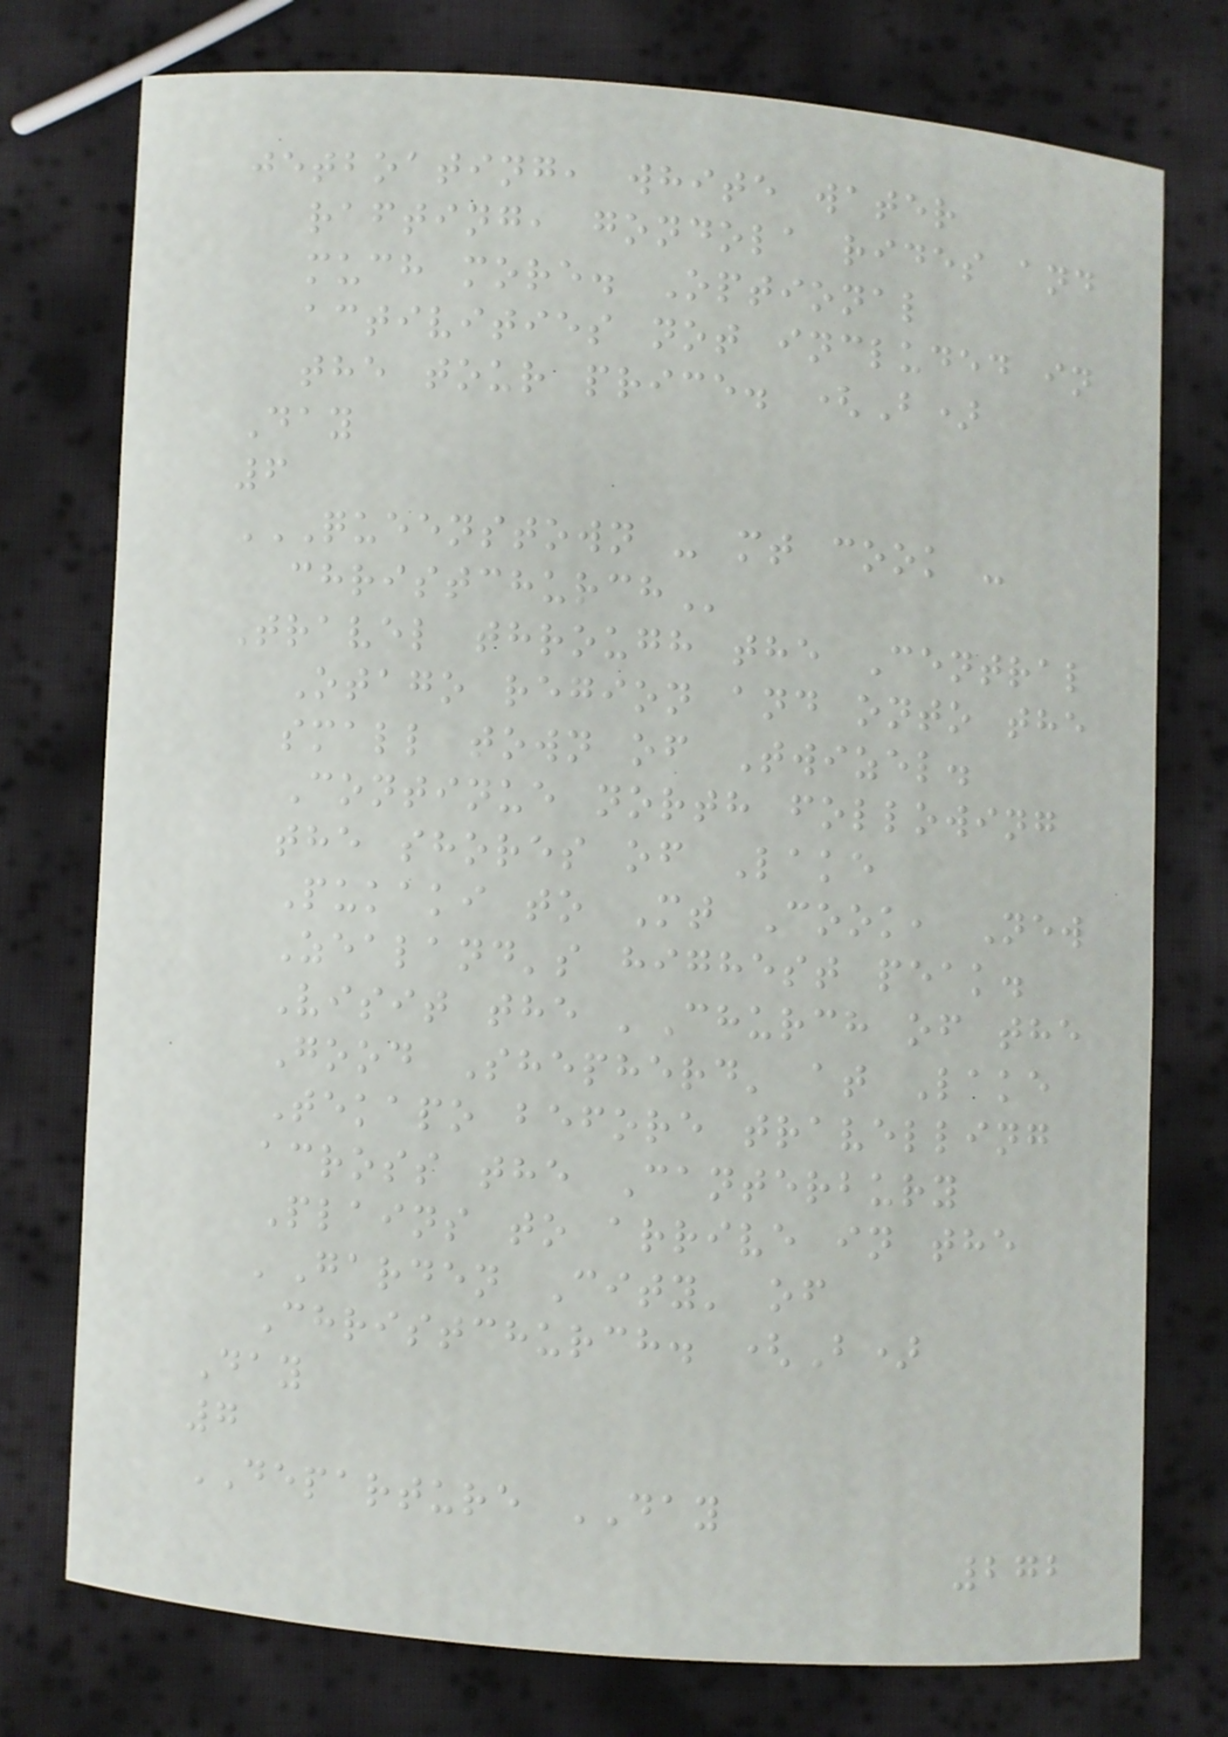jetboating, white water
rafting, gondola rides and
much more. Optional
activities not included in
the tour price. (B)
Day
6
QUEENSTOWN - MT COOK -
CHRISTCHURCH
Travel through the Central
Otago region and onto the
small town of Twizel.
Continue north following
the shores of Lake
Pukaki to Mt Cook, New
Zealand's highest peak.
Visit the 'Church of the
Good Shepherd' at Lake
Tekapo before travelling
across the Canterbury
Plains to arrive in the
'Garden City' of
Christchurch. (B)
Day
7
DEPARTURE DAY
272
